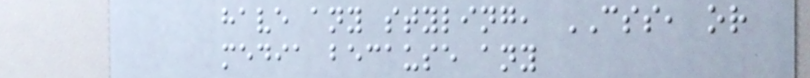have any styling, CSS, or
media because any
